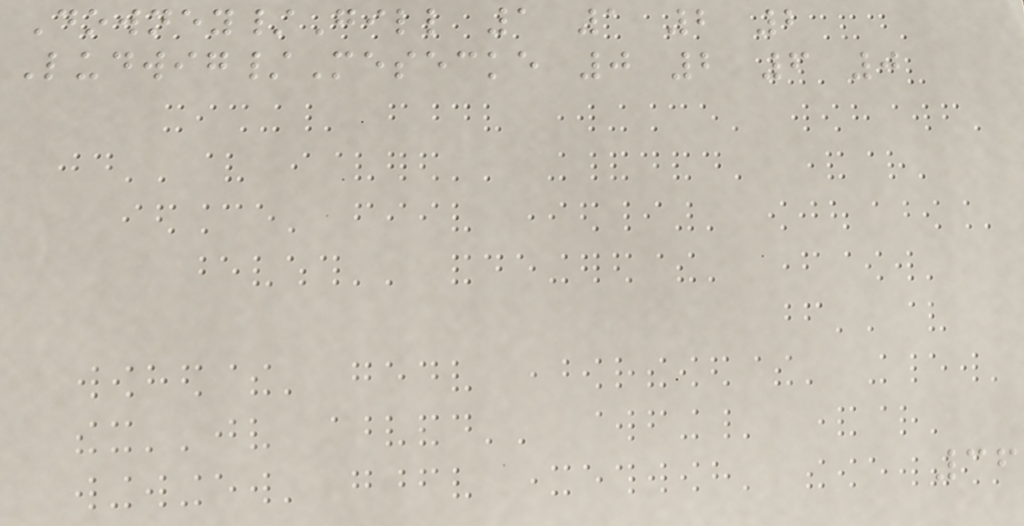Downey/Gill 1 1 2 2
Ludwig/Mesecke 0 2 6 0
36
